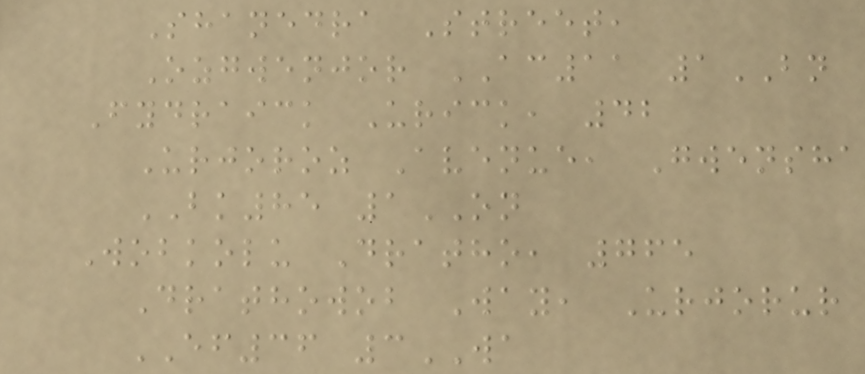Shanedra Street,
Ozgwenjor AC11 1BN
Fydraick Urick, 42
Urjoroz Avenue, Gwensha
BK85 1ON
Wobkolu Dratho, 765
Drathowob Way, Urjorur
EF36 3WA
